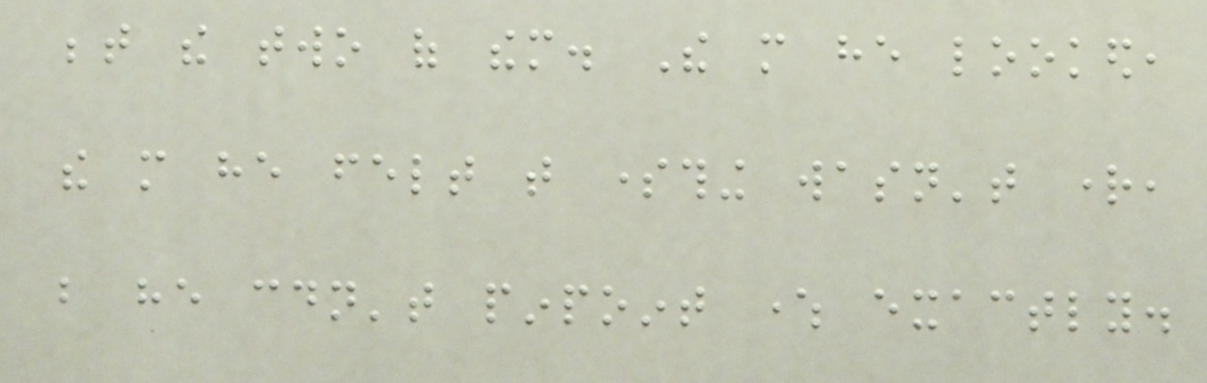between the two of them. The more he looked,
the more he felt that something wasn't right,
but he couldn't pinpoint where exactly.
